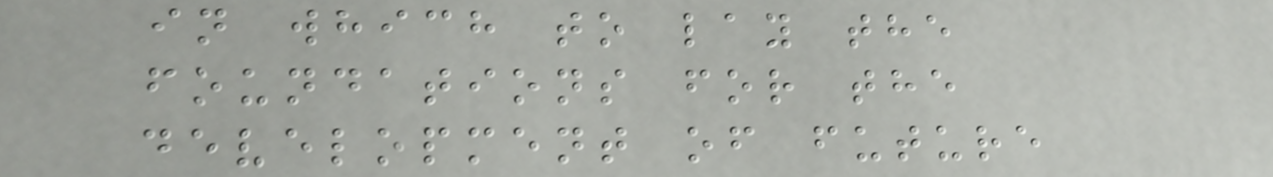in which to lay the
foundations for the
development of future
